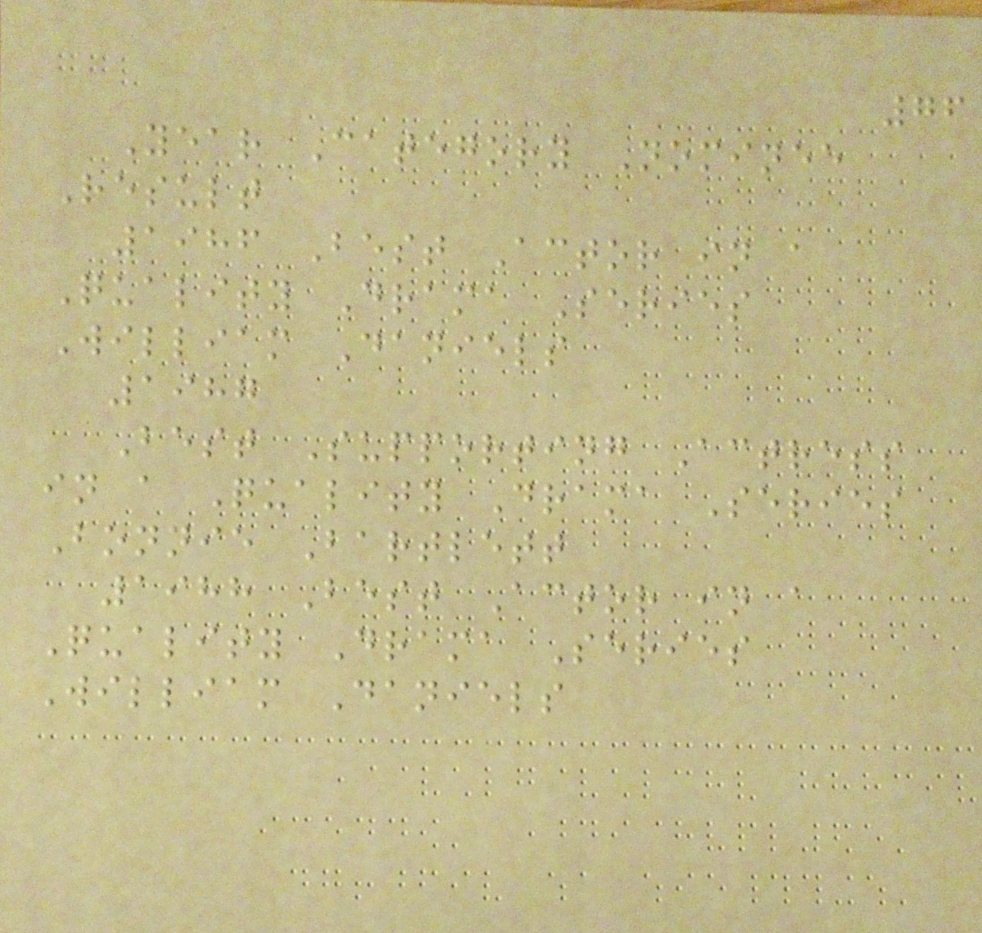76
Year Category Nominee
Result
1986 Best Actor in a
Quality Drama Series
William Daniels
1987
Best Supporting Actress
in a Quality Drama Series
Bonnie Bartlett
1988 Best Actor in a
Quality Drama Series
William Daniels
